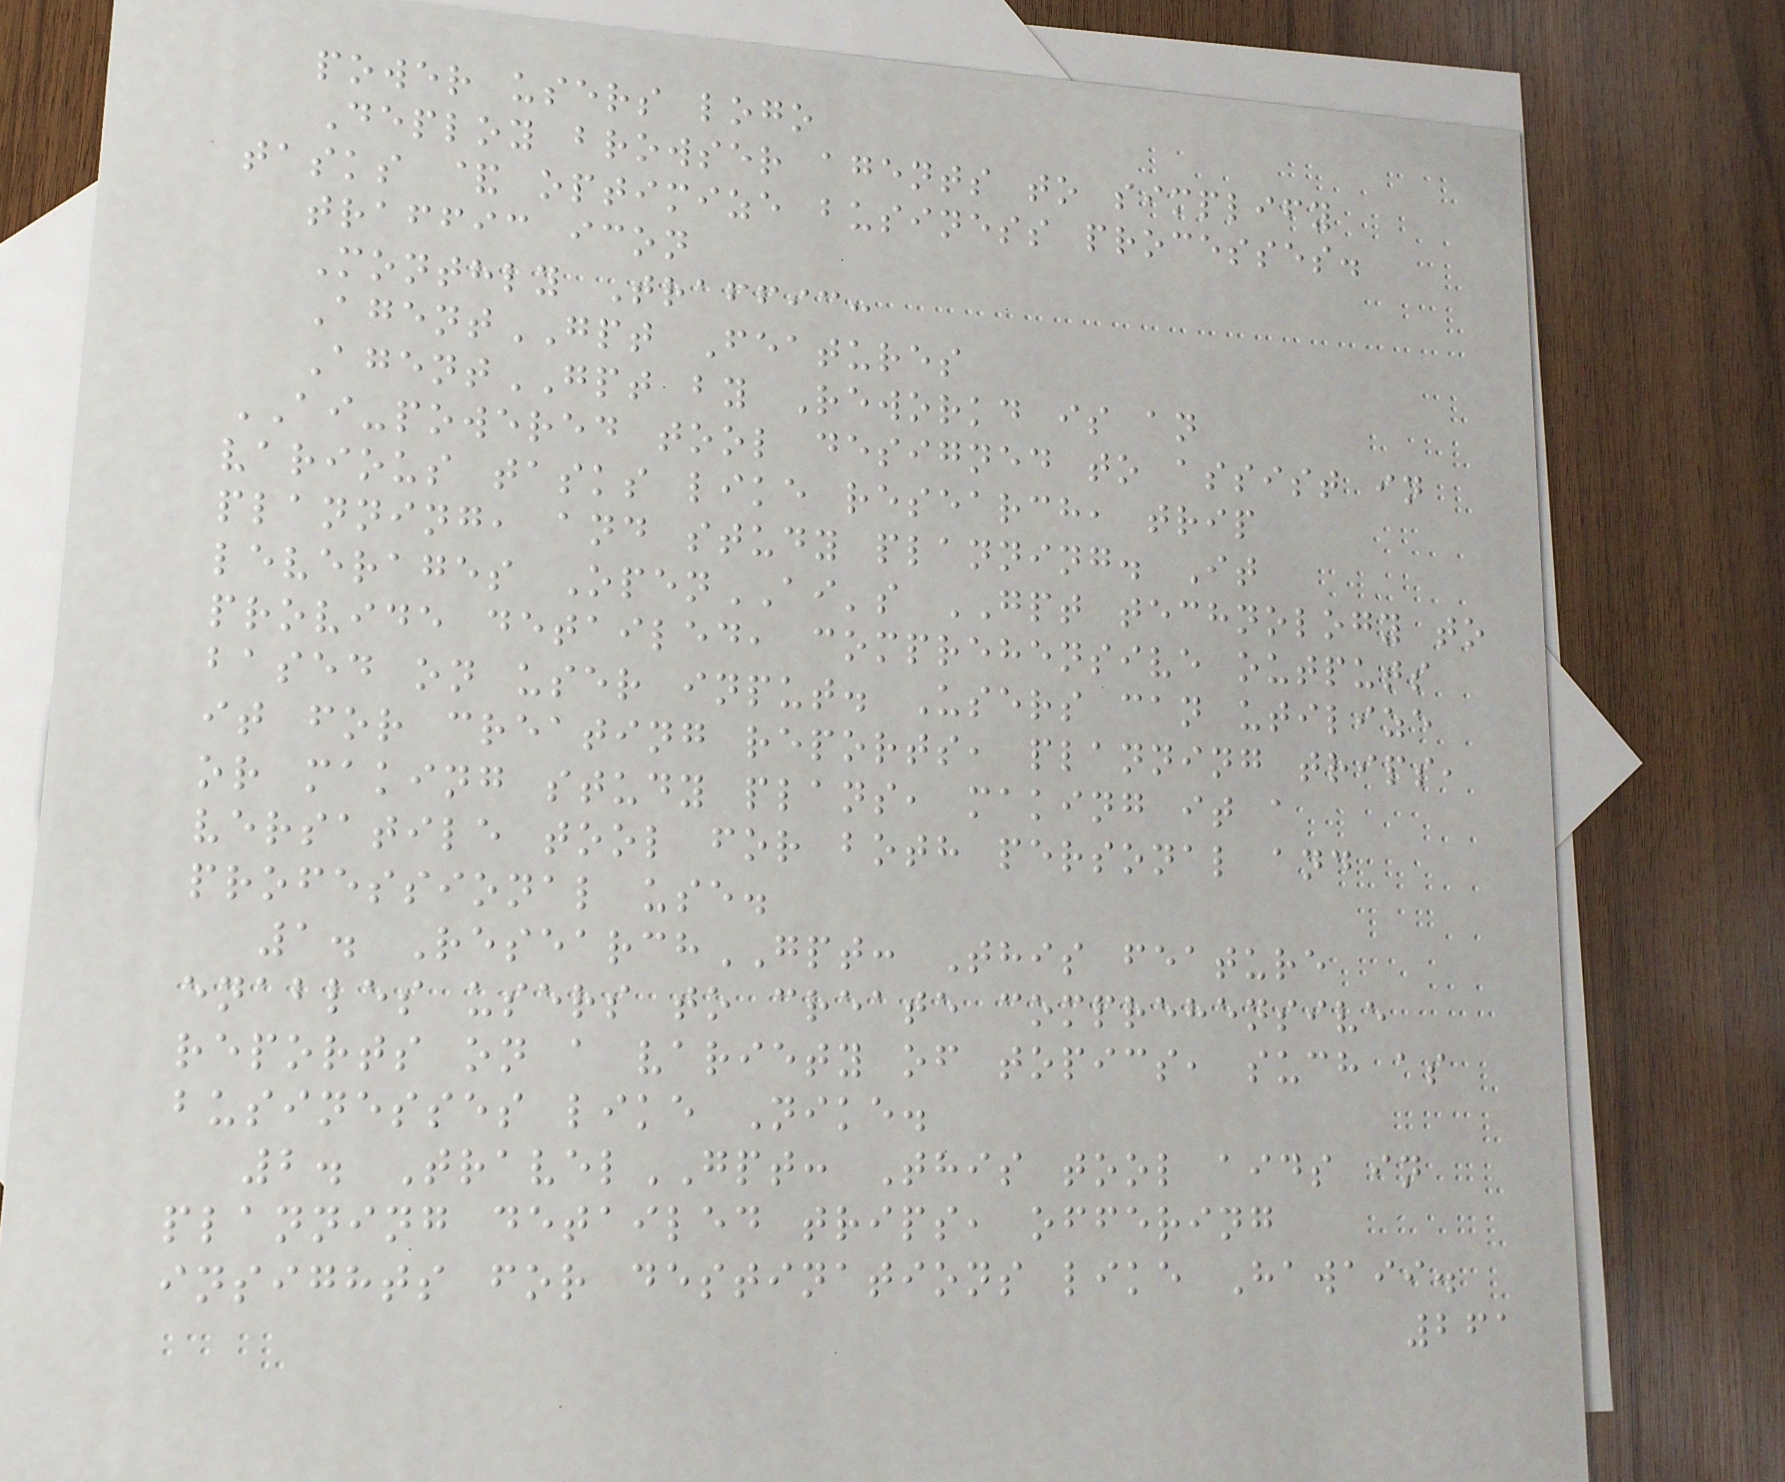power users logo
Deploy browser agents to simplify
tasks & optimize business processes.
traffic icon
Monthly Traffic:
AgentGPT Features
AgentGPT by Reworkd is an
AI-powered tool designed to assist in
various tasks like research, trip
planning, and study planning. It
leverages OpenAI's GPT technology to
provide detailed, comprehensive outputs
based on user input. Users can utilize
it for creating reports, planning trips,
or making study plans, making it a
versatile tool for both personal and
professional use.
1. ResearchGPT: This feature
enables users to create comprehensive
reports on a variety of topics, such as
businesses like Nike.
2. TravelGPT: This tool aids in
planning detailed trips, offering
insights for destinations like Hawaii.
261
